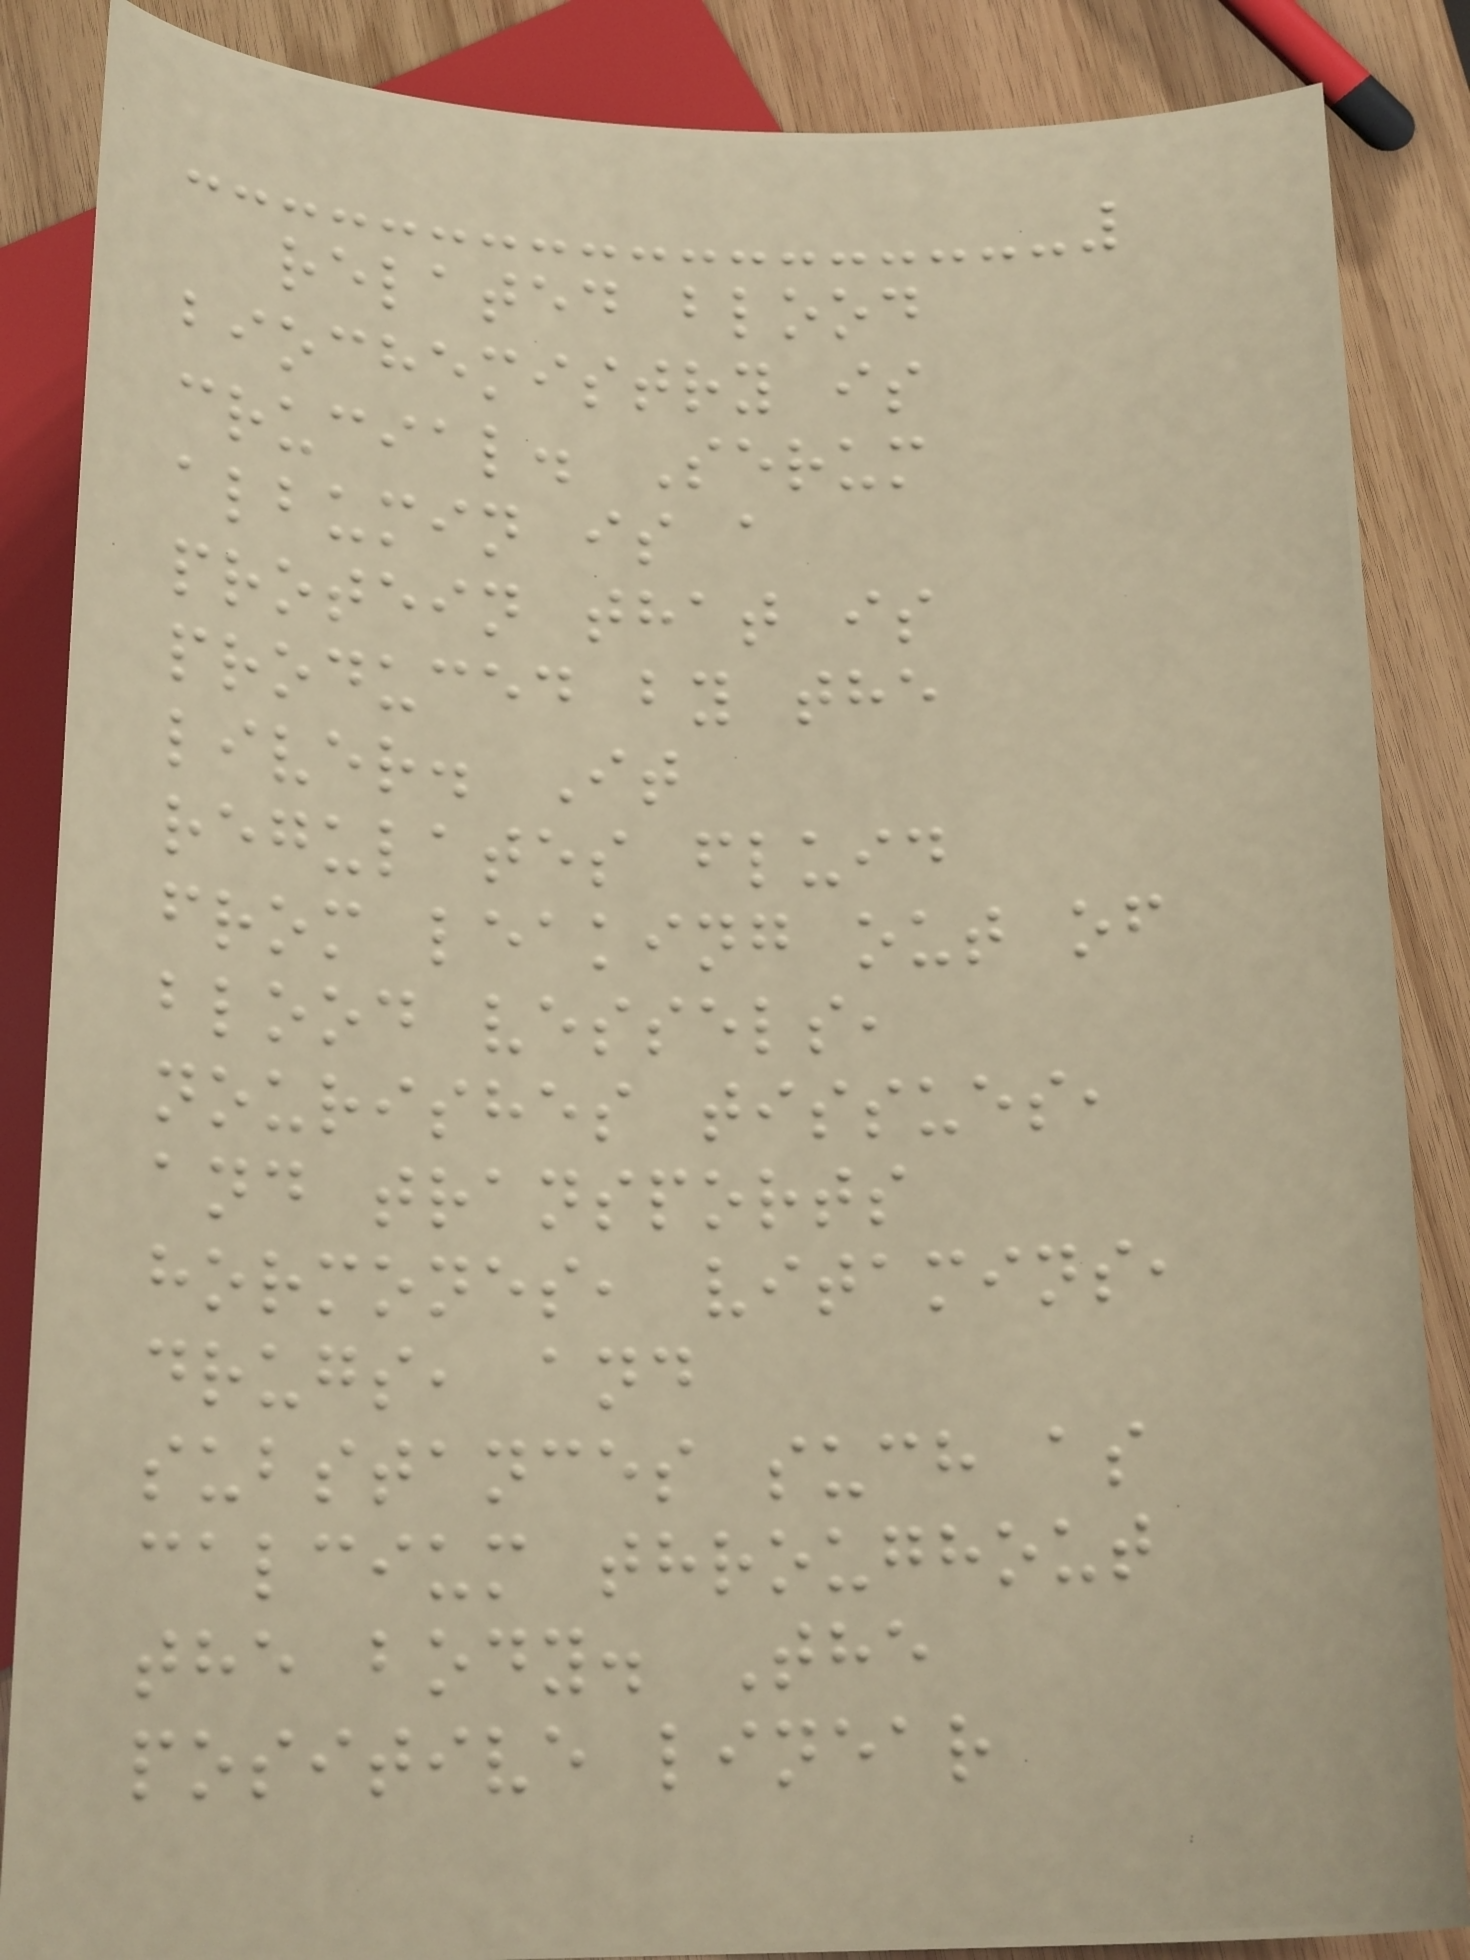related blood
biochemistry is
crucial. Serum
albumin is a
protein that is
produced by the
liver. It
regulates fluid
from leaking out of
blood vessels,
nourishes tissues,
and transports
hormones, vitamins,
drugs, and
substances such as
calcium throughout
the body. The
positive linear
